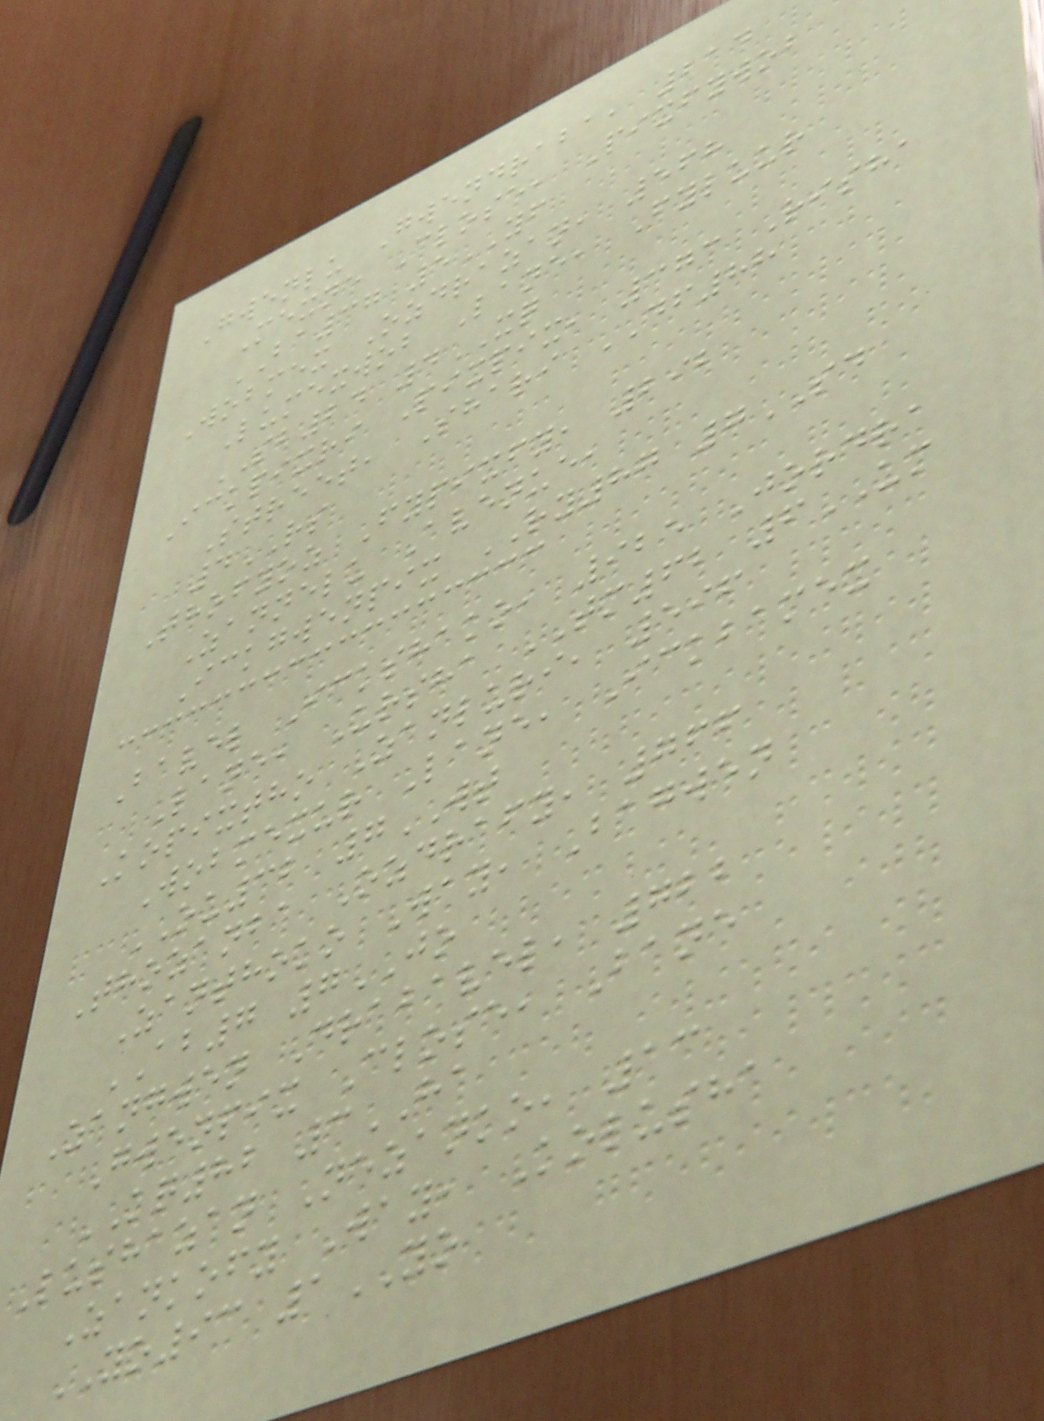Gwenlu Gwendraba, 214
Mexne Close, Pixfywob
BA37 5YF
Wobmex Ozdrazan, 568
Lumexwob Lane, Fyluur
SB24 4XQ
Ickpixri Pixpix, 373 Risha
Street, Shari DF88
4RS
Thofyoz Fypixfy, 292
Zannelu Avenue,
Ickgwenpix RY87 7SD
Bavel Ickshako, 925 Jordra
Lane, Ursha TM62 6UM
Kopixtho Zanluri, 596
Wobmexur Lane, Ickbamex
OU32 7WT
Thozanba Ozdrafy, 766
Zanthoko Way, Bagwen
AB7 7JO
Zangwen Drabavel, 722
Gwenpix Close, Bane
KQ82 3HA
Lushazan Nezanko, 13
Zankofy Way, Kolusha
YO93 1YO
